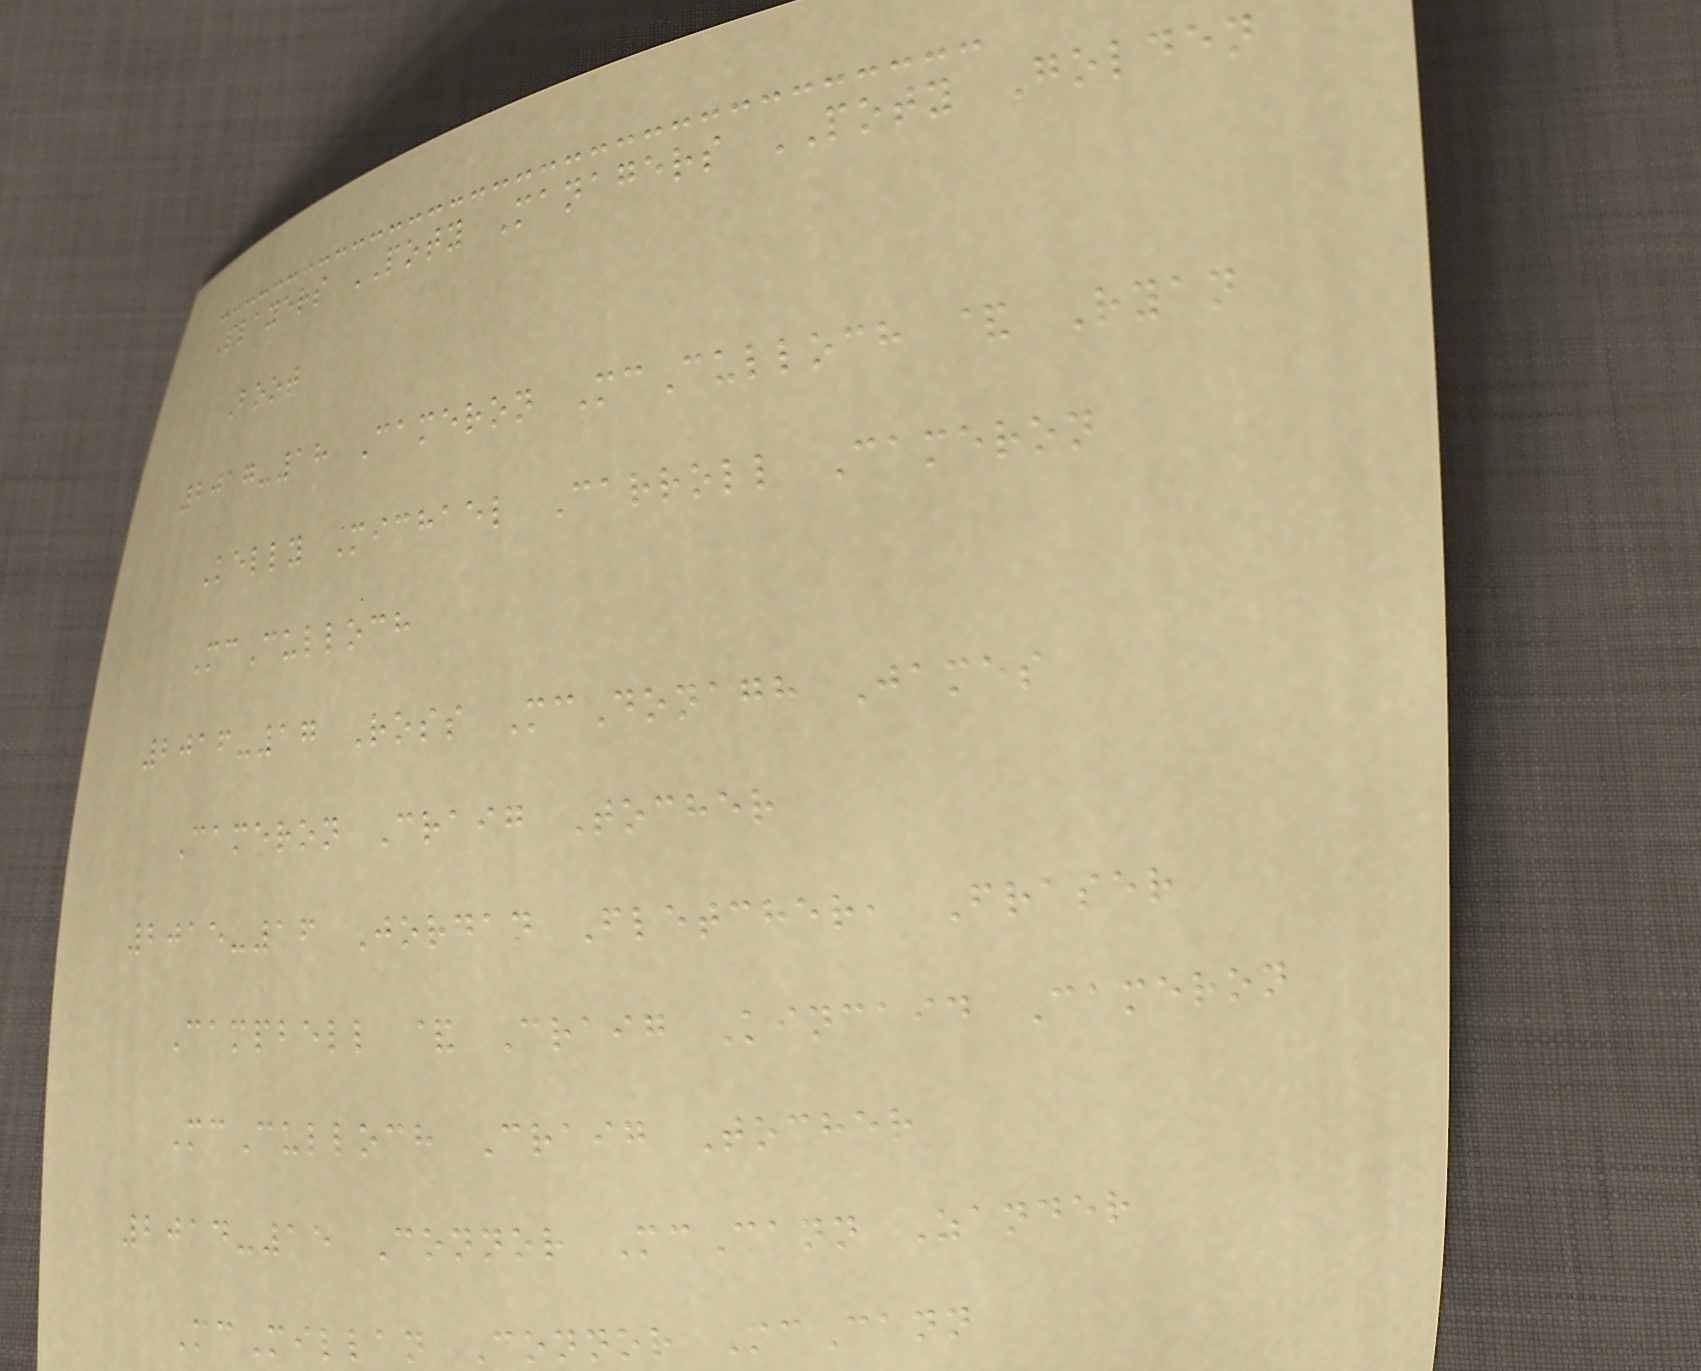Players POTY Managers POTY Golden
Boot
2017-18 Cameron McCulloch & Ryan
Kelly Michael Carroll Cameron
McCulloch
2016-17 Ross McDonagh James
Cameron Craig Tocher
2015-16 Jordan Fletcher, Fraser
Campbell & Craig Kincaid Cameron
McCulloch Craig Tocher
2014-15 Connor McCann Zander
McMillan Connor McCann
